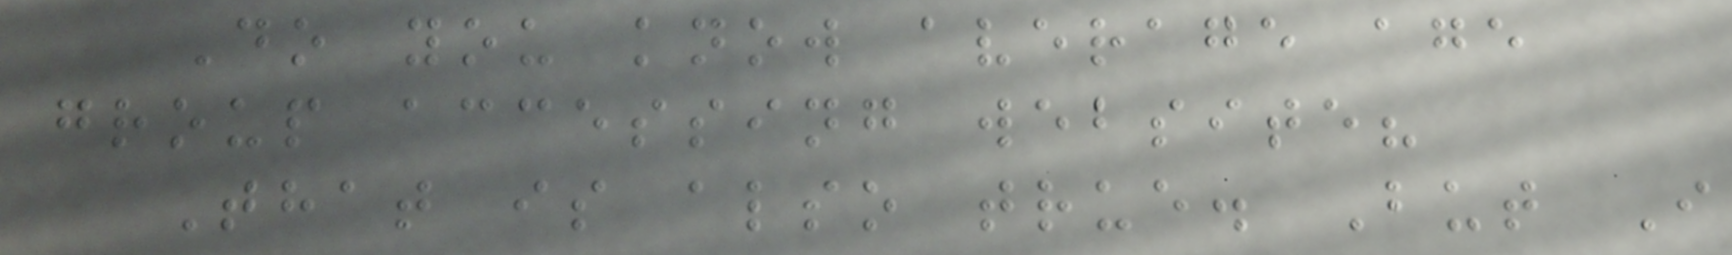Do you know average age
group accessing website?
That is also true. But I
